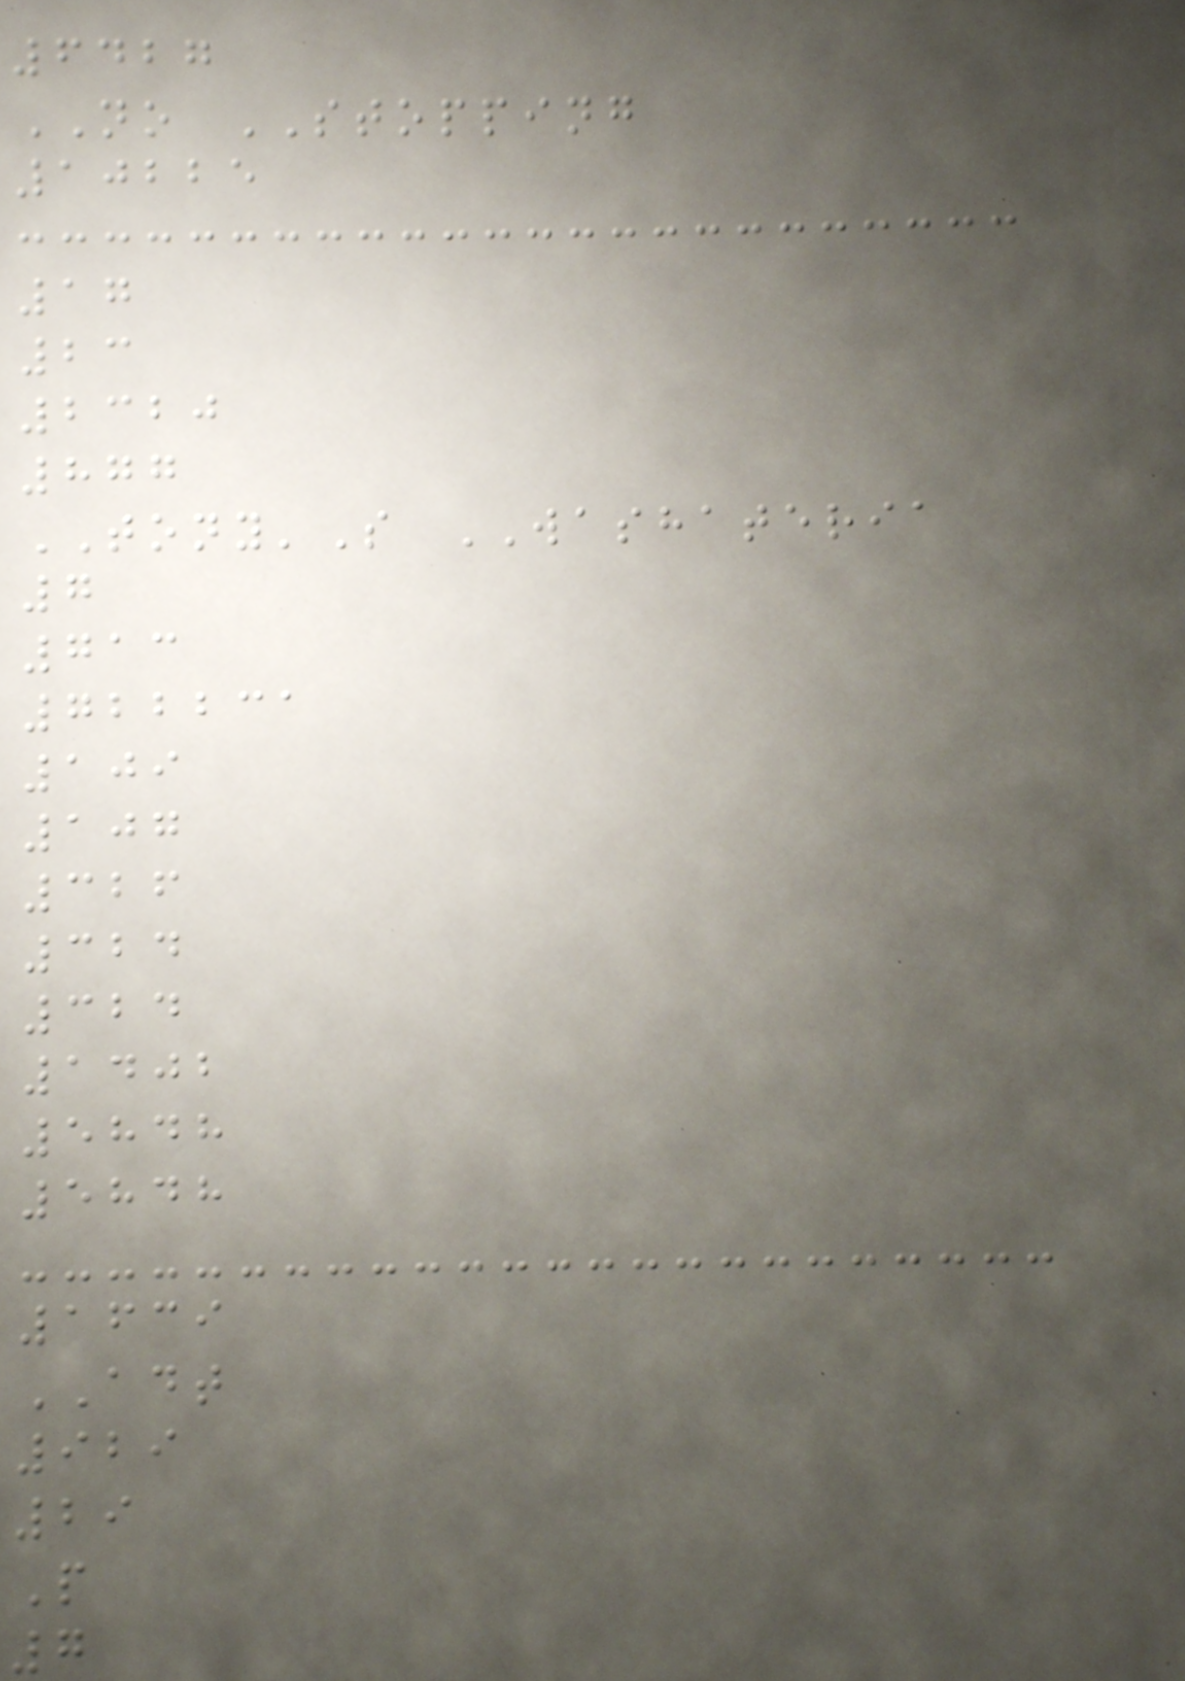6427
NO STOPPING
10225
17
23
2320
877
TONY'S WASHATERIA
7
713
722231
109
107
326
324
324
1402
5848
5848
1639
ADT
929
29
P
7
